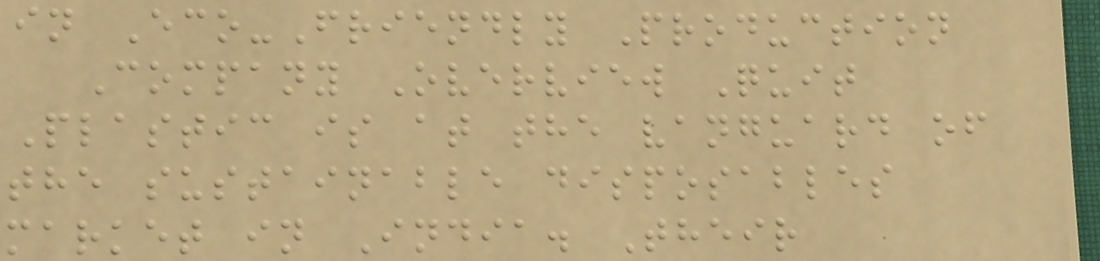in Eco-Friendly Production
Company Overview Quit
Plastic is at the vanguard of
the sustainable disposables
market in India. Their
